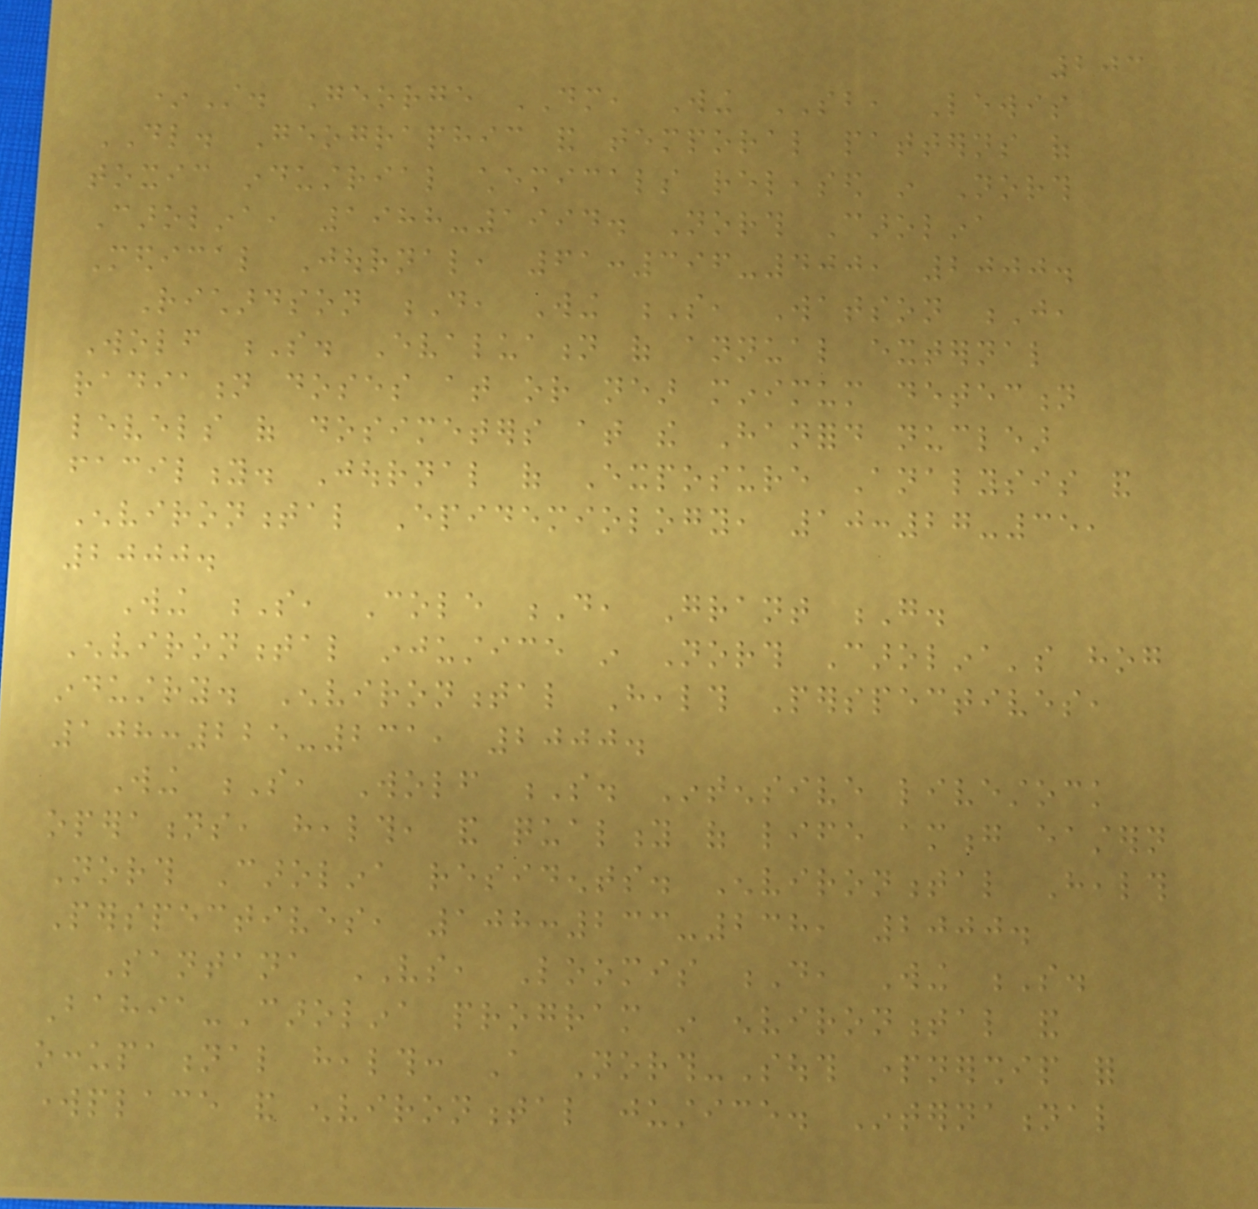203
*St. George DM, Wing SB, Lewis
DL. Geographic and temporal patterns of
toxic industrial chemicals released in North
Carolina, 1988-1994. North Carolina
Medical Journal, 61:396-400, 2000.
Richardson D, Wing S, Watson J,
Wolf S. Evaluation of annual external
radiation doses at or near minimum detection
levels of dosimeters at the Hanford nuclear
facility. Journal of Exposure Analysis and
Environmental Epidemiology, 10:27-35,
2000.
Wing S, Cole D, Grant G.
Environmental injustice in North Carolina's hog
industry. Environmental Health Perspectives,
108:225-231, 2000.
Wing S, Wolf S. Intensive livestock
operations, health, and quality of life among eastern
North Carolina residents. Environmental Health
Perspectives, 108:233-238, 2000.
Santana VS, Loomis D, Wing S.
Bahia-Carolina program in environmental and
occupational health: A North-South partnership for
workplace and environmental justice. International
